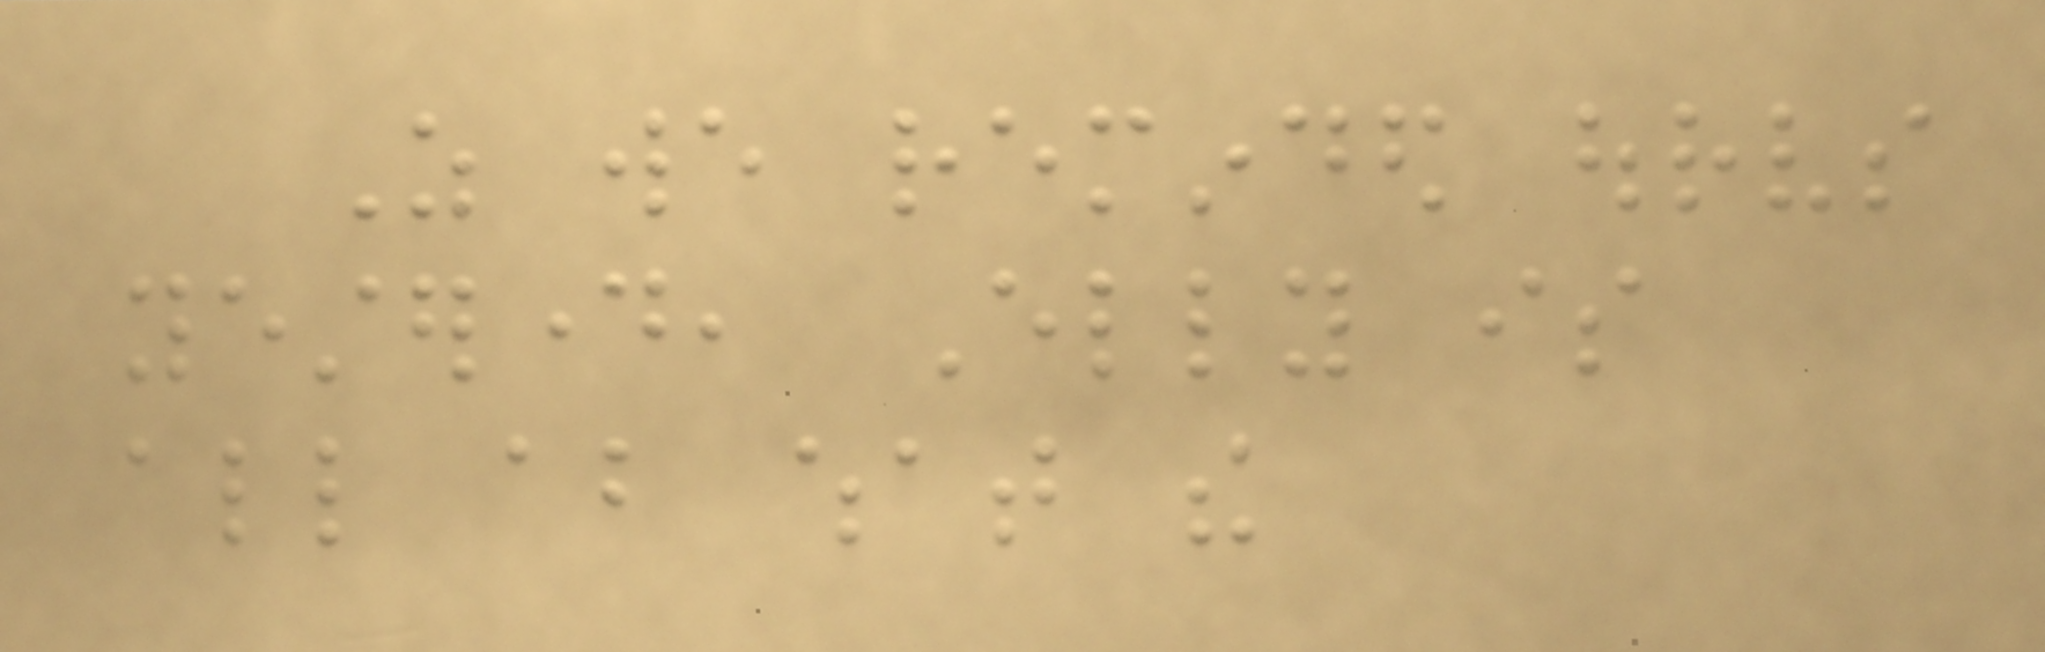As we reminded ourselves
yesterday, Elly is
all about what the
